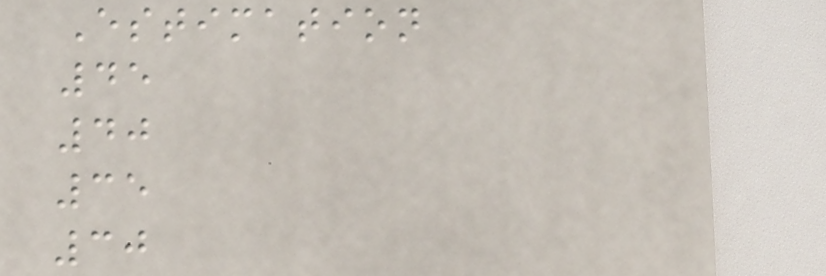Estimation
45
40
35
30
